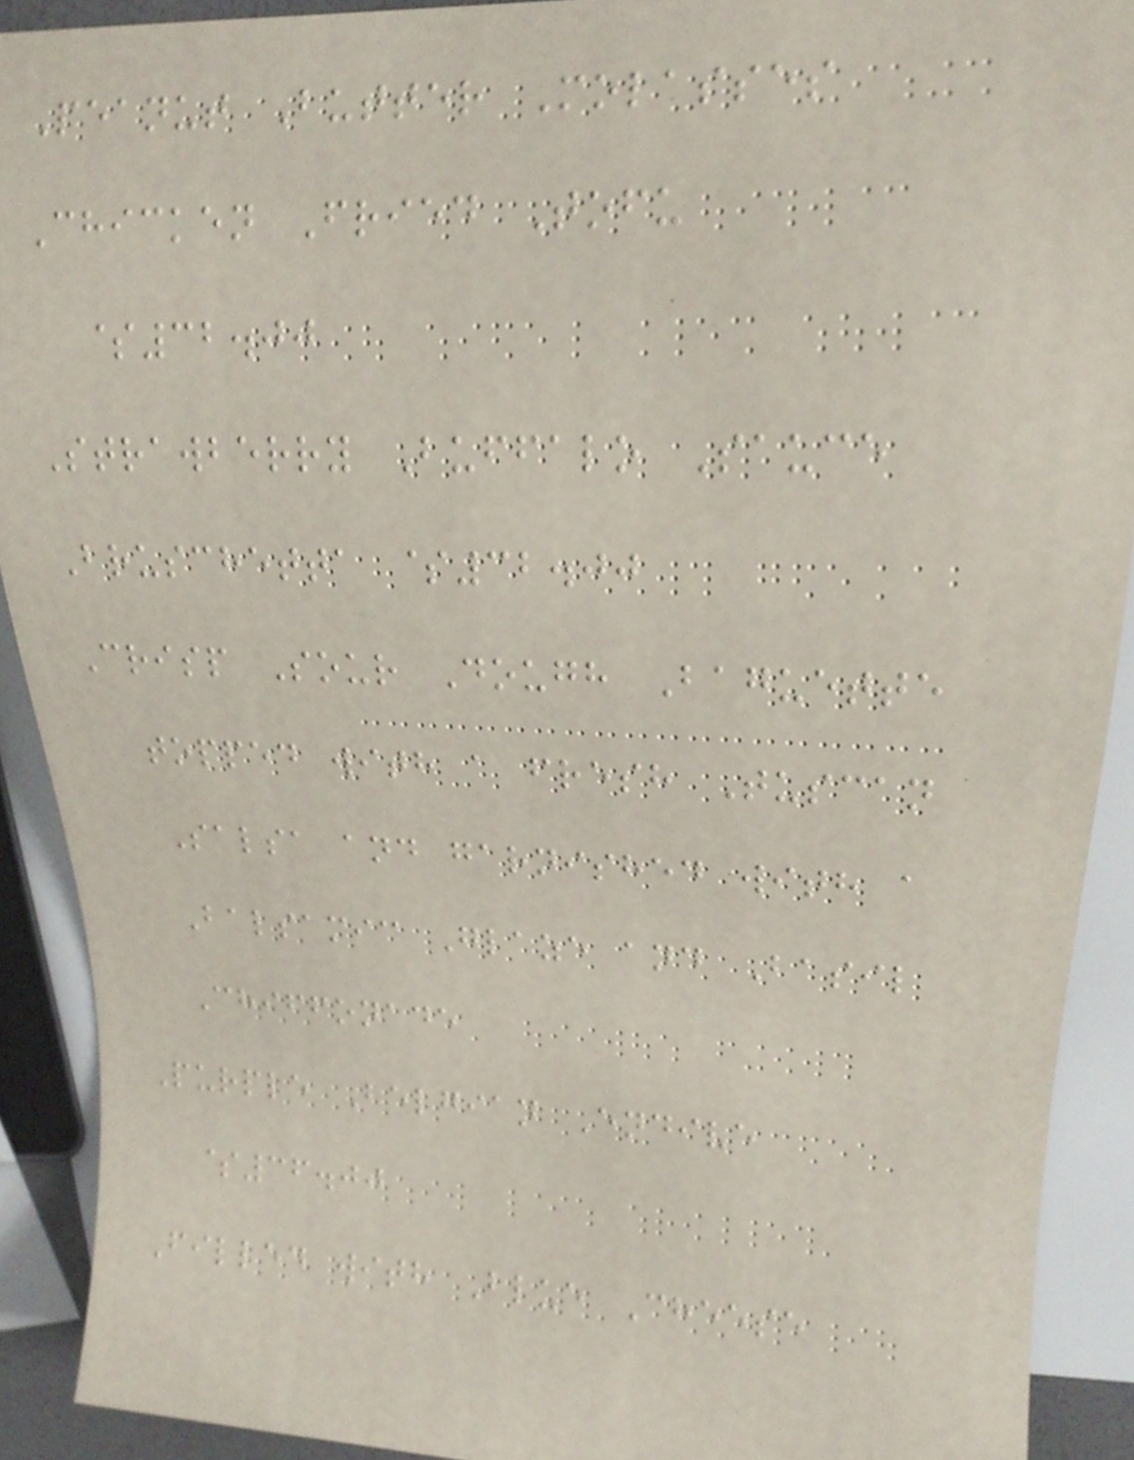Peanut Butter Molasses
Chicken Fried Tofu
$32.00
Strawberry Buffalo Sauce
Bruschetta $32.00
Crisp Sour Dough Baguette
topped with a fresh Tuscan
Salsa and garnished with a
Balsamic Glaze and Basil
Chiffonade
Purple Belgian Endive
$36.00
Filled with Blue Cheese
